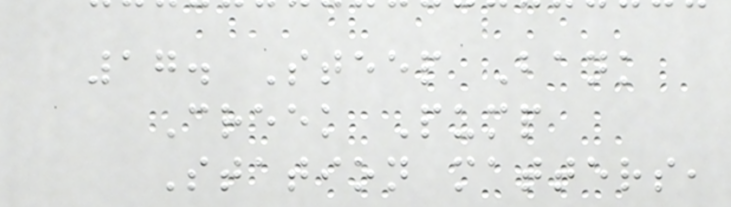17. Steep Bank
Creek Pump
Station matters,
